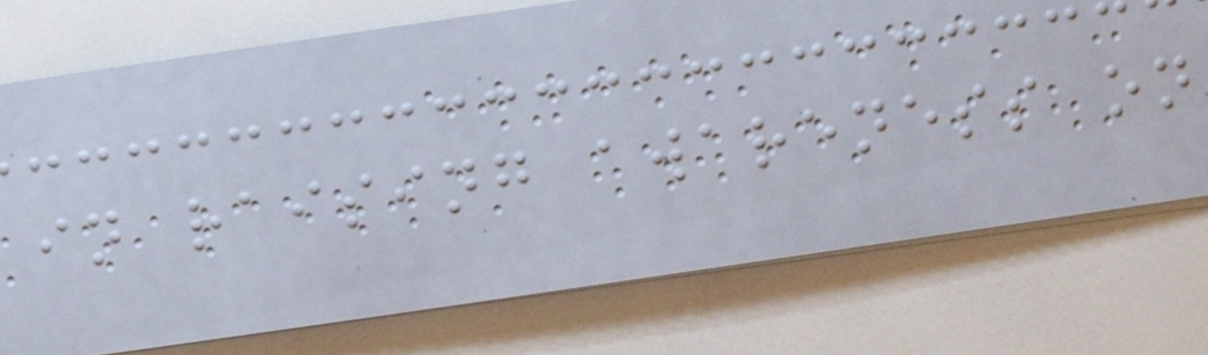in raising awareness on
